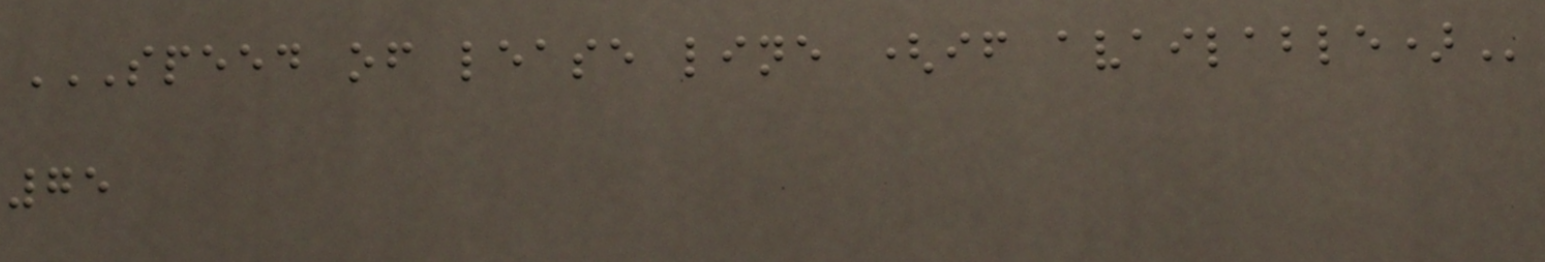SPEED OF LEASE LINE (IF AVAILABLE)
75
